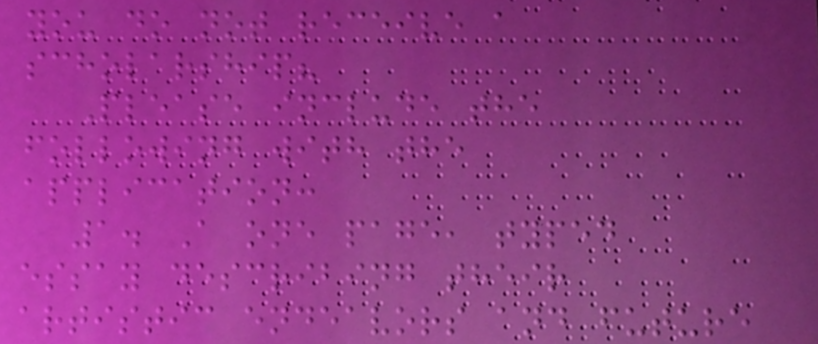you do not receive a
scholarship?
Please include the
following with the
application:
1. A one page, typed
essay describing their
artistic endeavors and future
